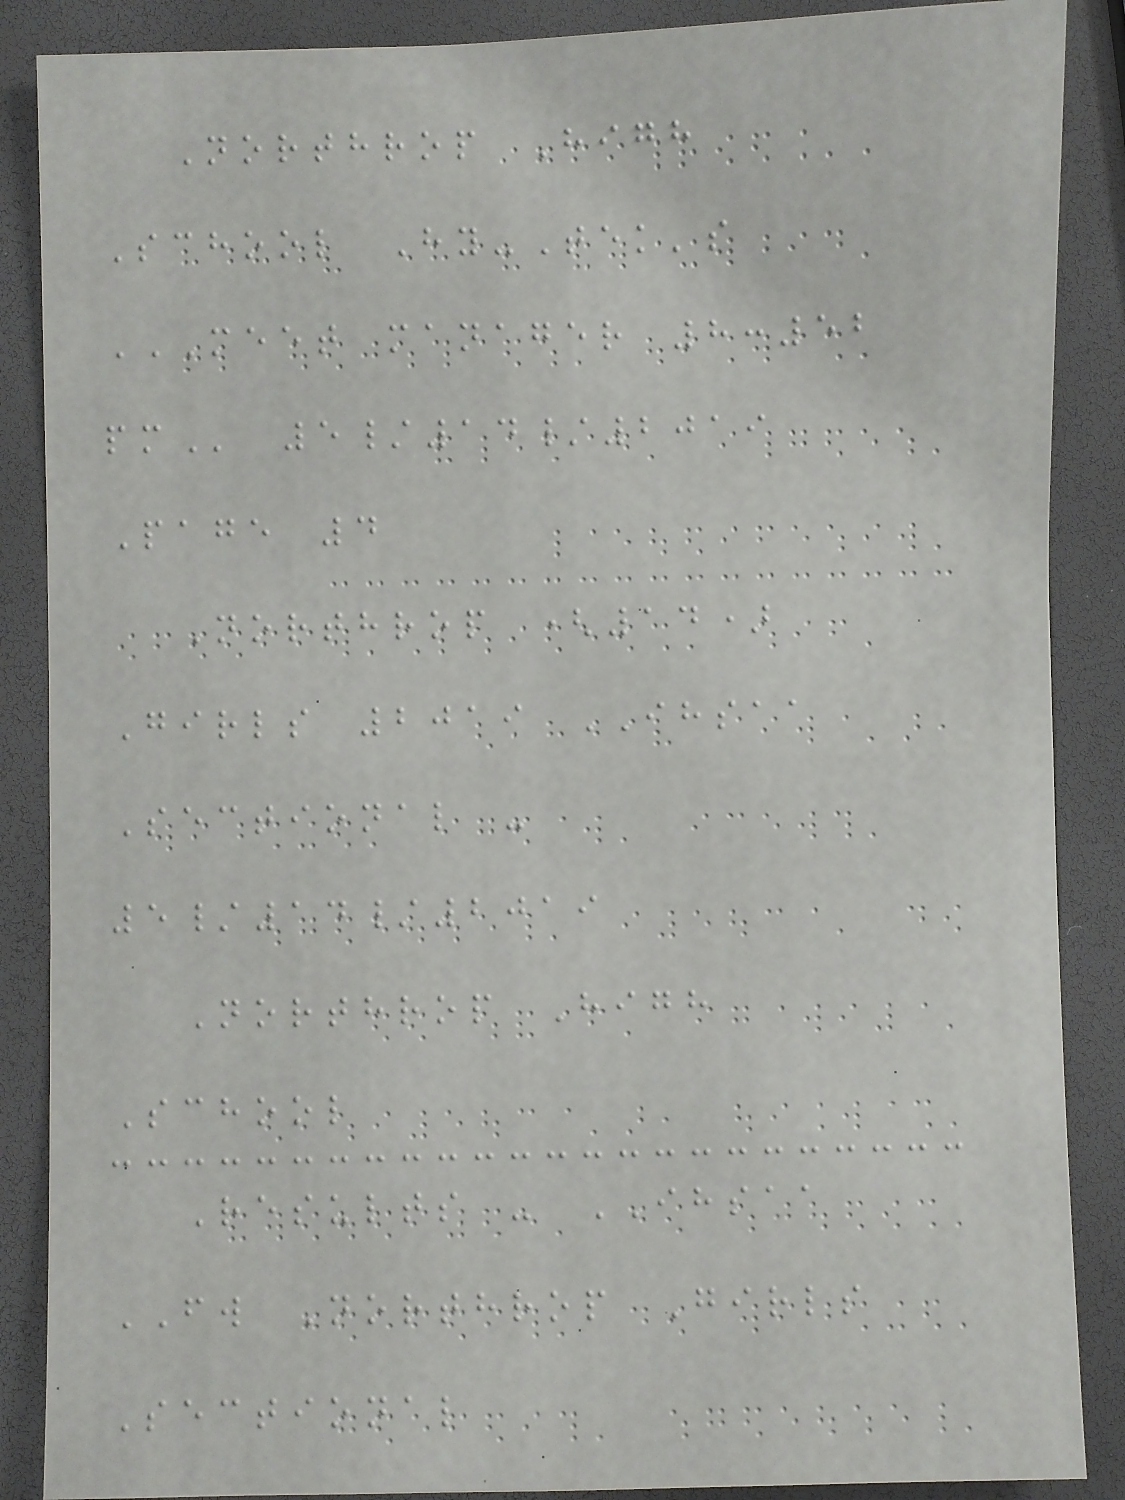Northrop High
School Hy-Tek's
MEET MANAGER 8:52
PM 5/14/2019
Page 4
Northrop (14)
Girls 2019 IHSAA
Sectional -
5/14/2019
Northrop High
School
Results - IHSAA
FW Northrop Girls
Sectional
